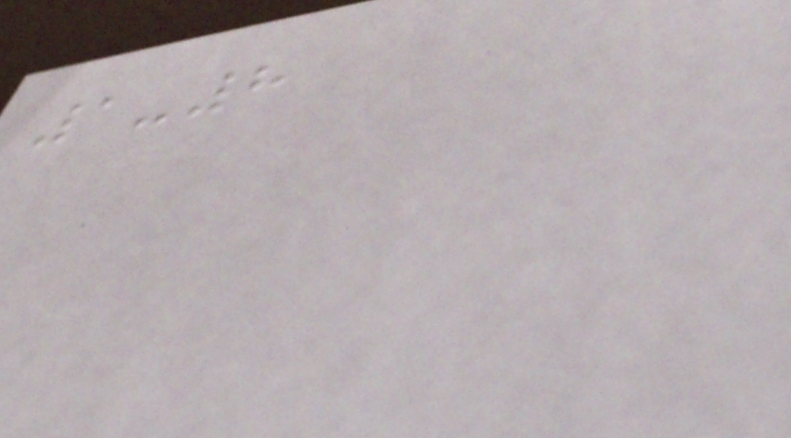1-8
